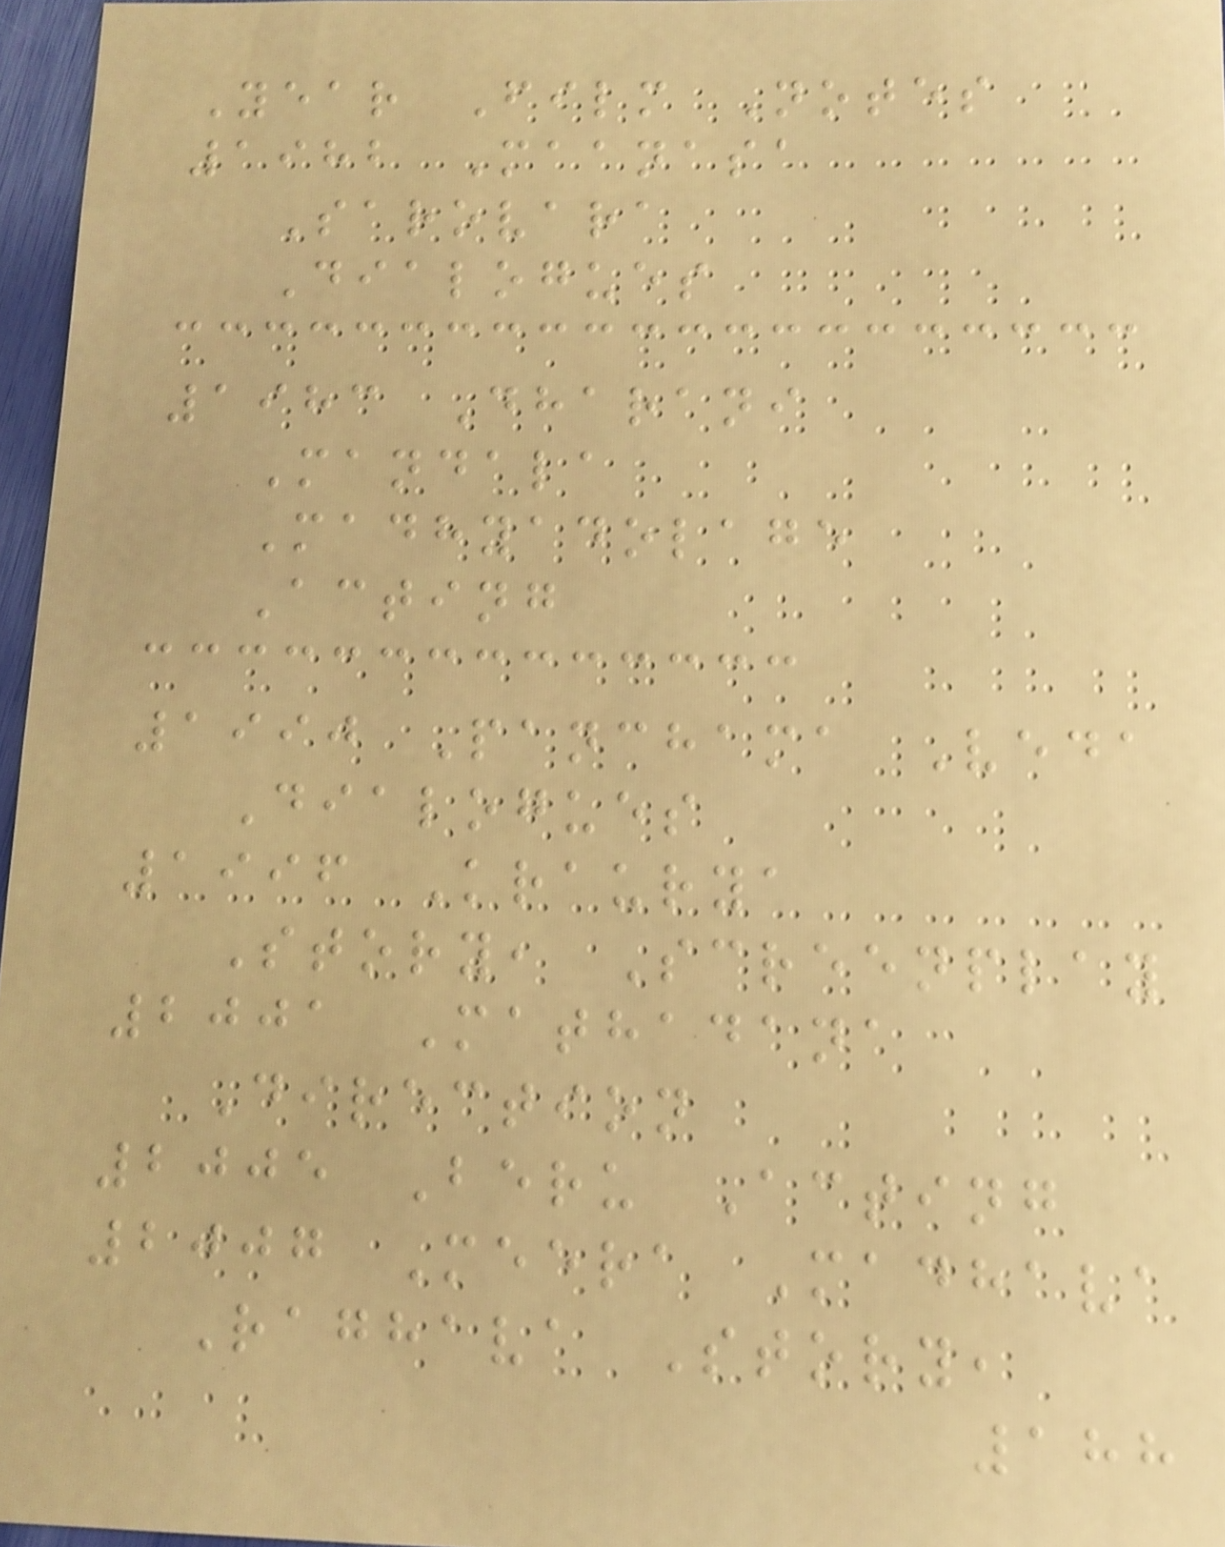Year Film Notes
1982 Maanasa
Sarovara
Dialogues
1983 Dharani
Mandala
Madhyadolage
Acting
1990 Panchama Veda
Dialogues
1996 Kraurya
Story, Screenplay
2001 Mathadana
Direction
2005 Beru Acting
2007 Meera Madhava
Raghava Story,
188
